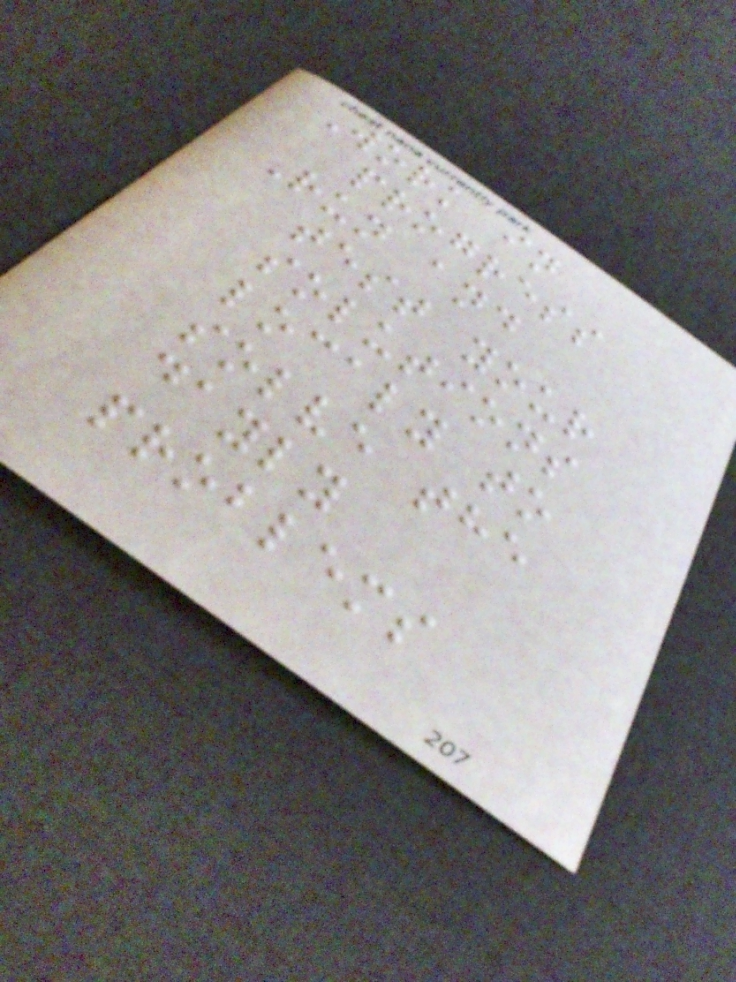Work in
progress
Run and
test your
solutions
localy to
solve the
dayly
problems
